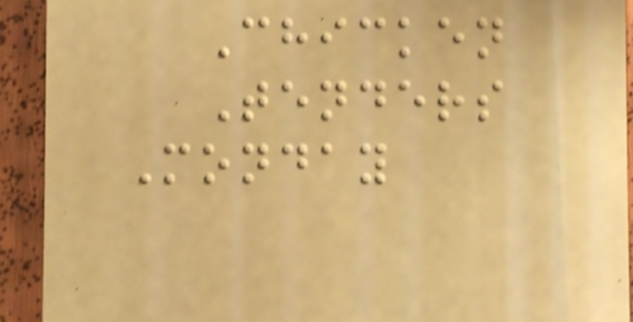Chicken
Tenders
Monday
